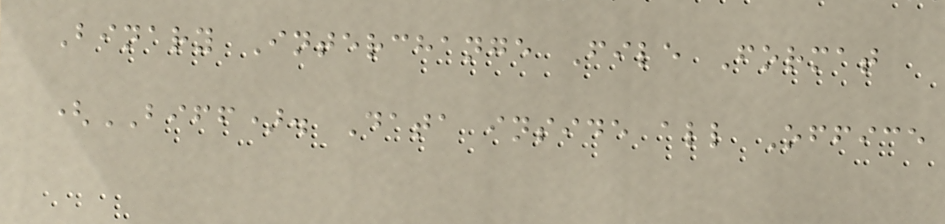Binary Interchange File Format
(BIFF). Data inside all Office
